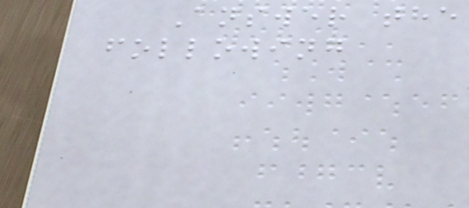Answer the
following
